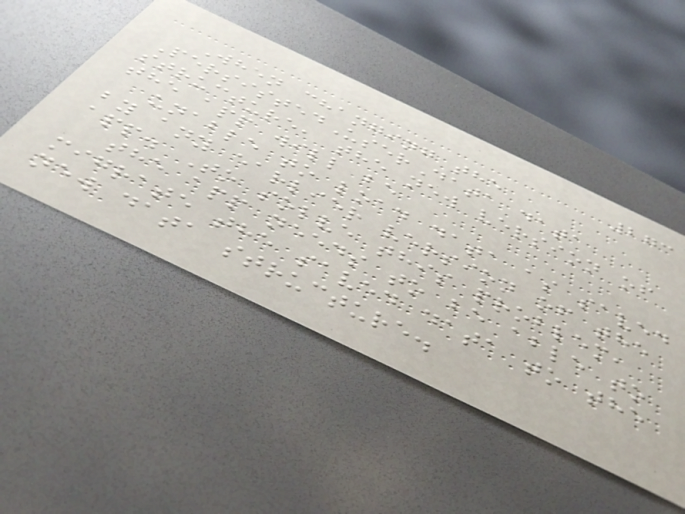273
When changing the
PersistedUserData data
structure, the new version of
the app will be
unable to load data as saved
by any earlier version of the
app. To solve this problem,
the app needs to be able to
migrate the saved data to the
new data structure.
